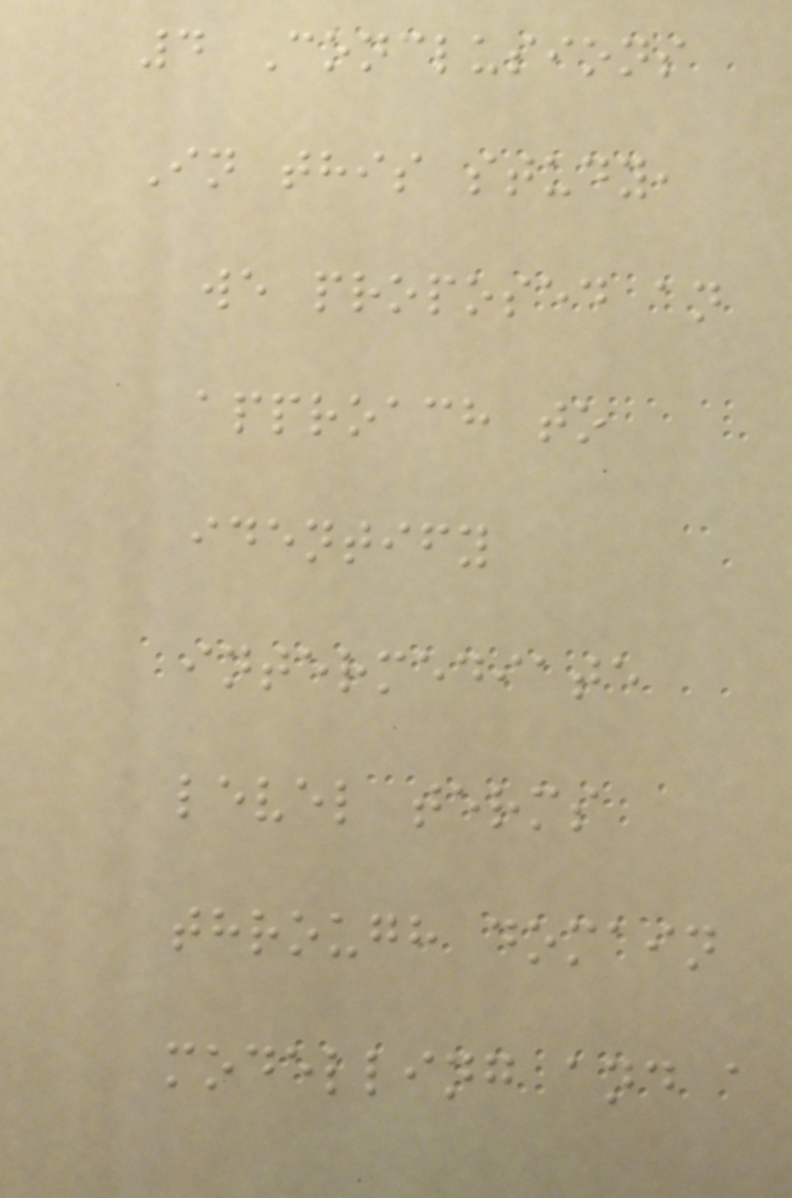4 Conclusions
In this study,
we proposed an
approach to
identify
intermediate
level terms
through domain
modelling and a
